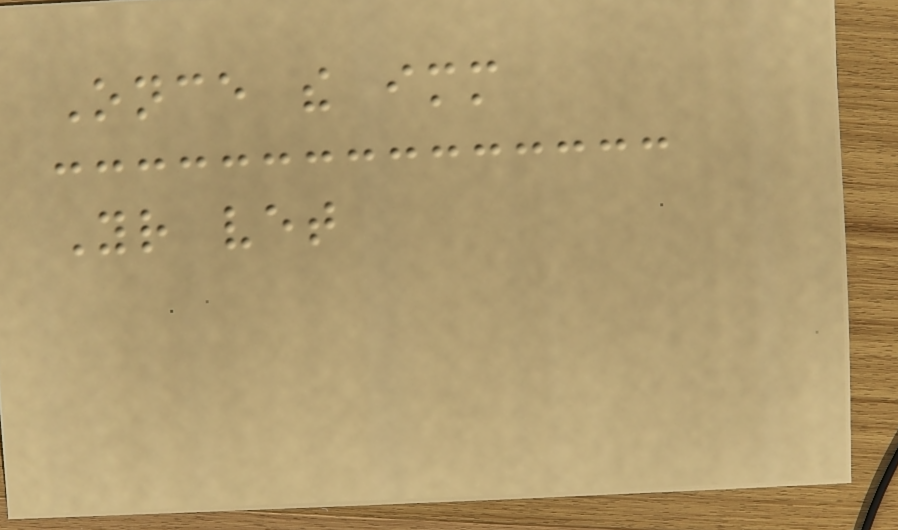Once the immediate
Your vet
